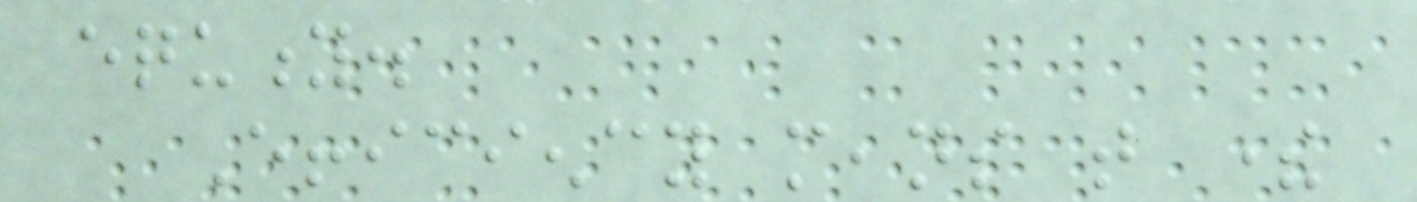equity.
Efficiency means that there
